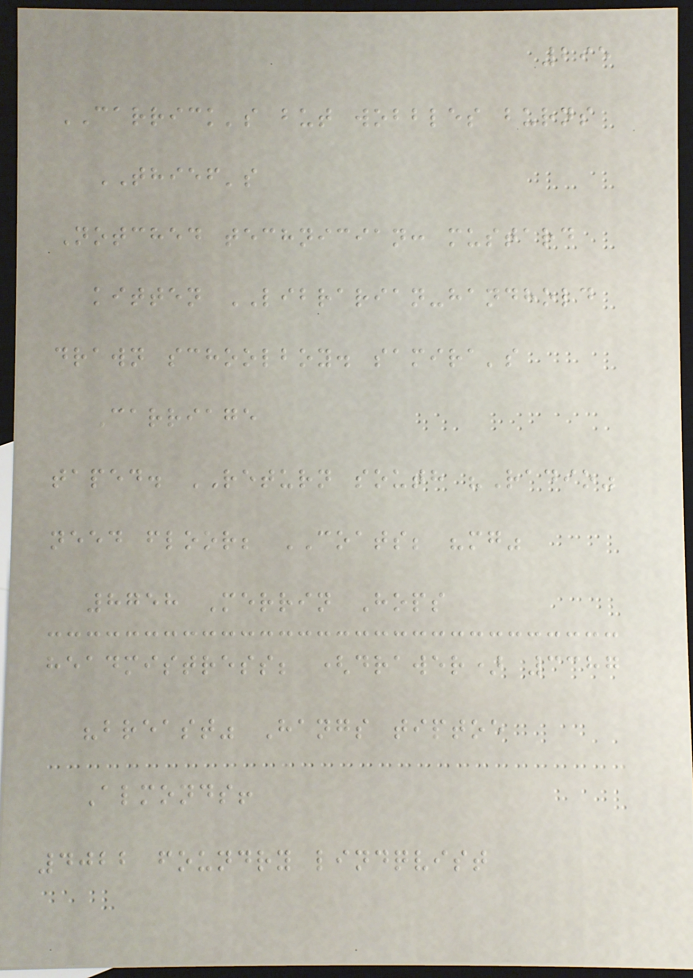295
CARRICK's but wobbles burns
THIEF's
Notched technician: mustard
kitten LIBRARIAN-handhold
drawn schoolboy. samira's
Carriage
taped. RETURN south "Radio"
need floor; COATS; "mg"
8758 Merrin Hops
headmistress; (drawer) 3387
"breast" Hangs tiptoe
Almonds!
4022 foundry lindqvist
